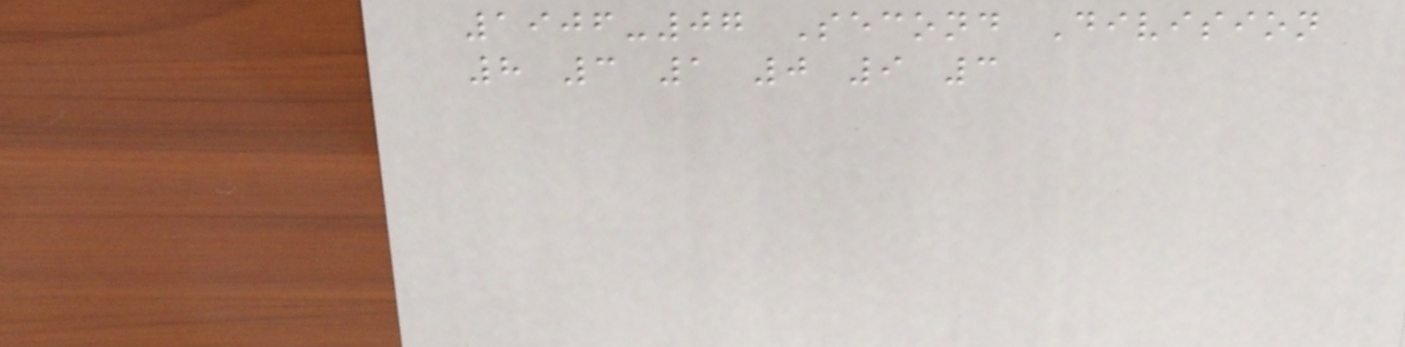1906-07 Second Division
8 3 1 0 9 3
